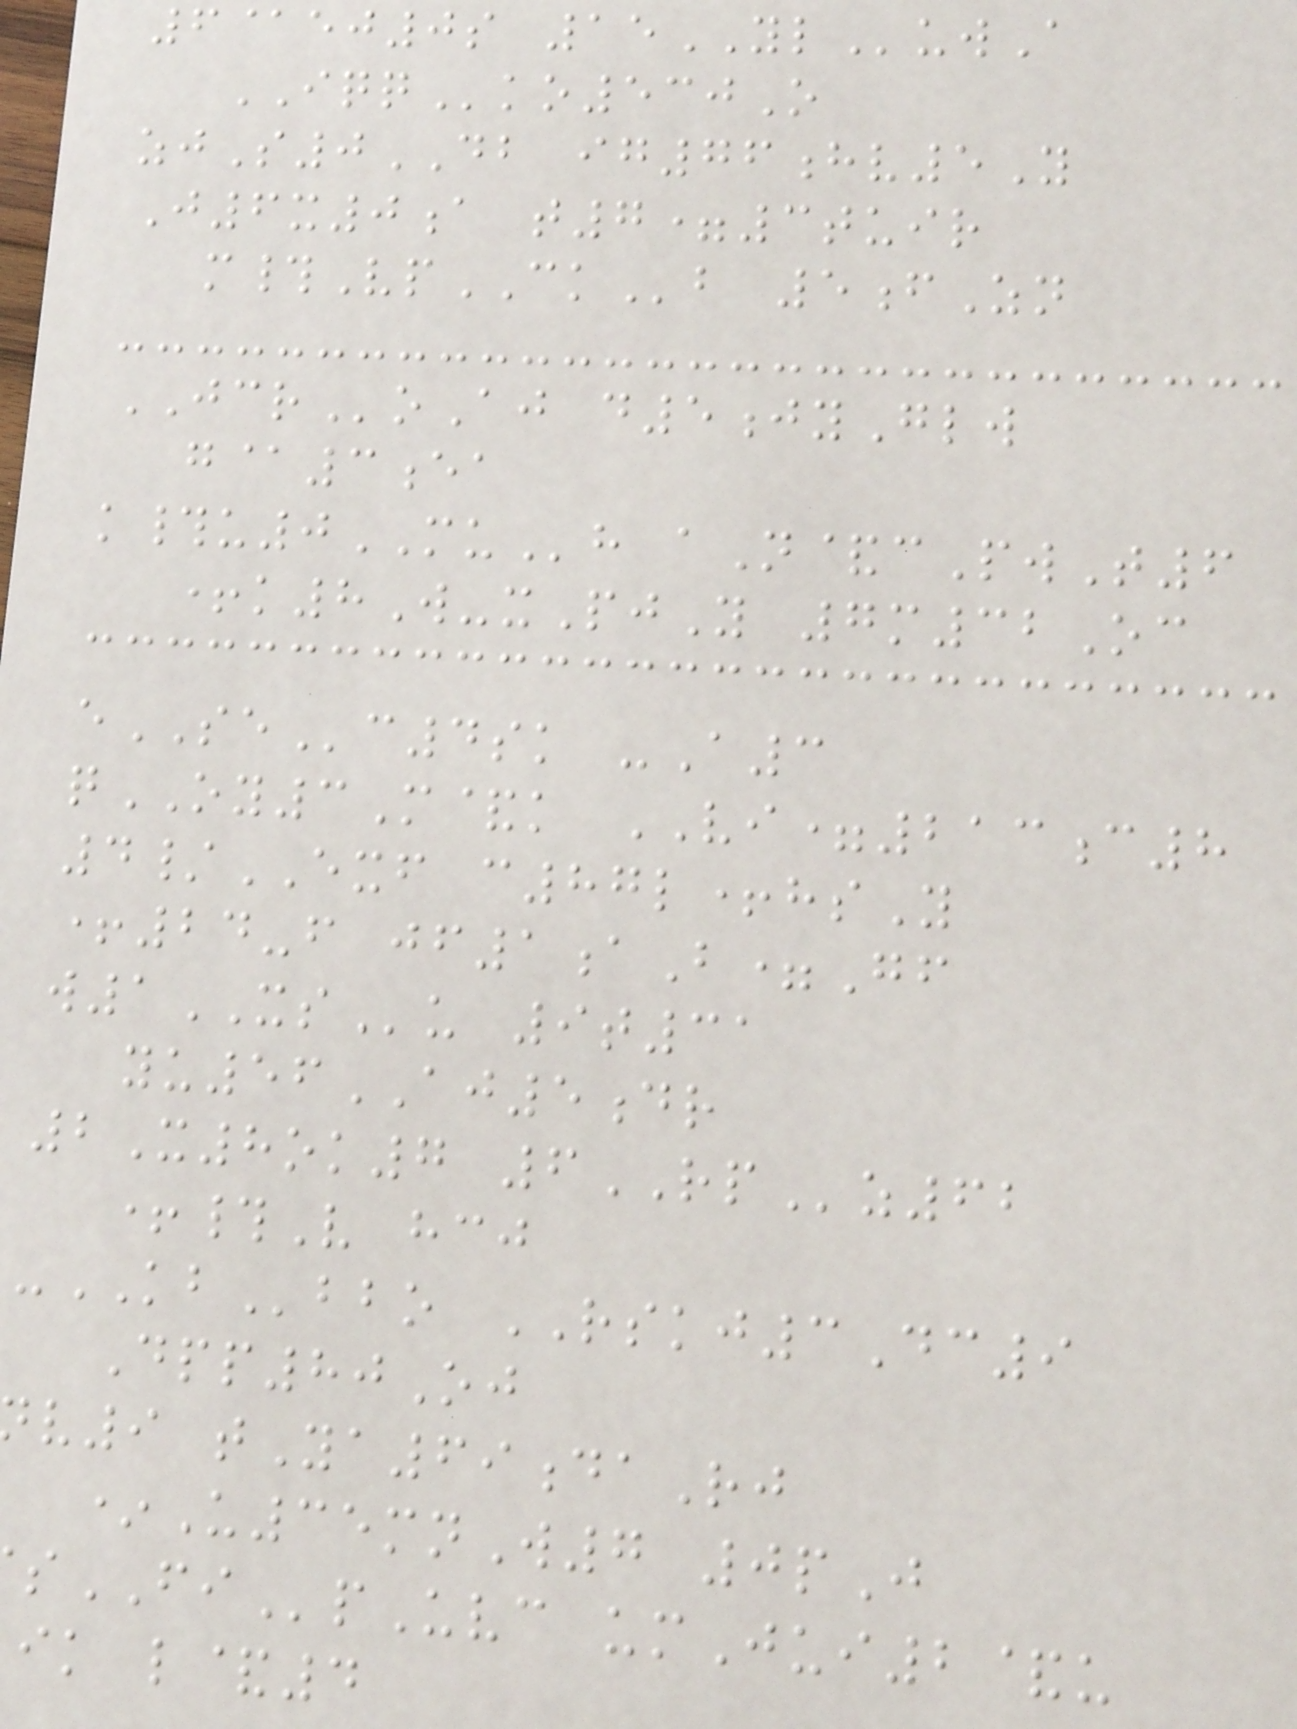6@ej0s 15YLuwA
IQQko530O
zjS0DB ig76hv5Y
J6x0a t7=3tuir
m#VpCKb 5fZn
JCRoAj d5jyGlw
g@3ea
k#u0MUh aN&cPwT6
+k8W-xPjY 7m32Oc
eSEc4sk -A3
qOY3M&k VI=213c8
4/EXF c87l+hsY
+24-f jf1aB=Gf
w1XSu 9t31
yu56AJ5dr
2X8ok7 6RPz62
+#V hcj
-KBbbo RSKJ3Dc9
Dpp80Oj
v9 tYa69daRj
*U35mnW7 0pJ
sFIpUvc umJui2&u
ik l&4
